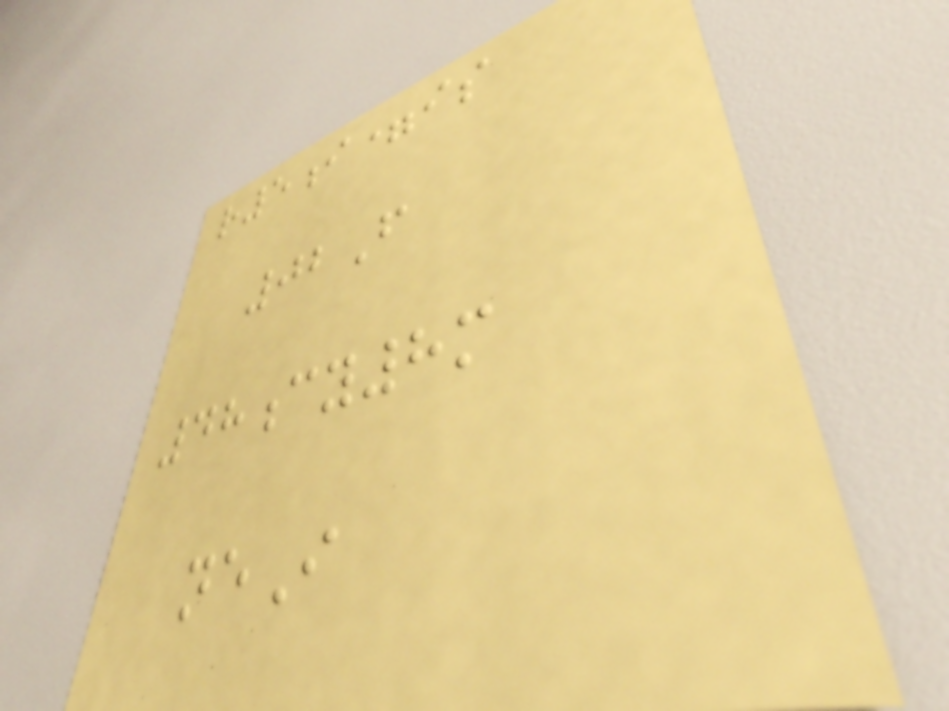r5i=is
02F
48cy8m
neI
